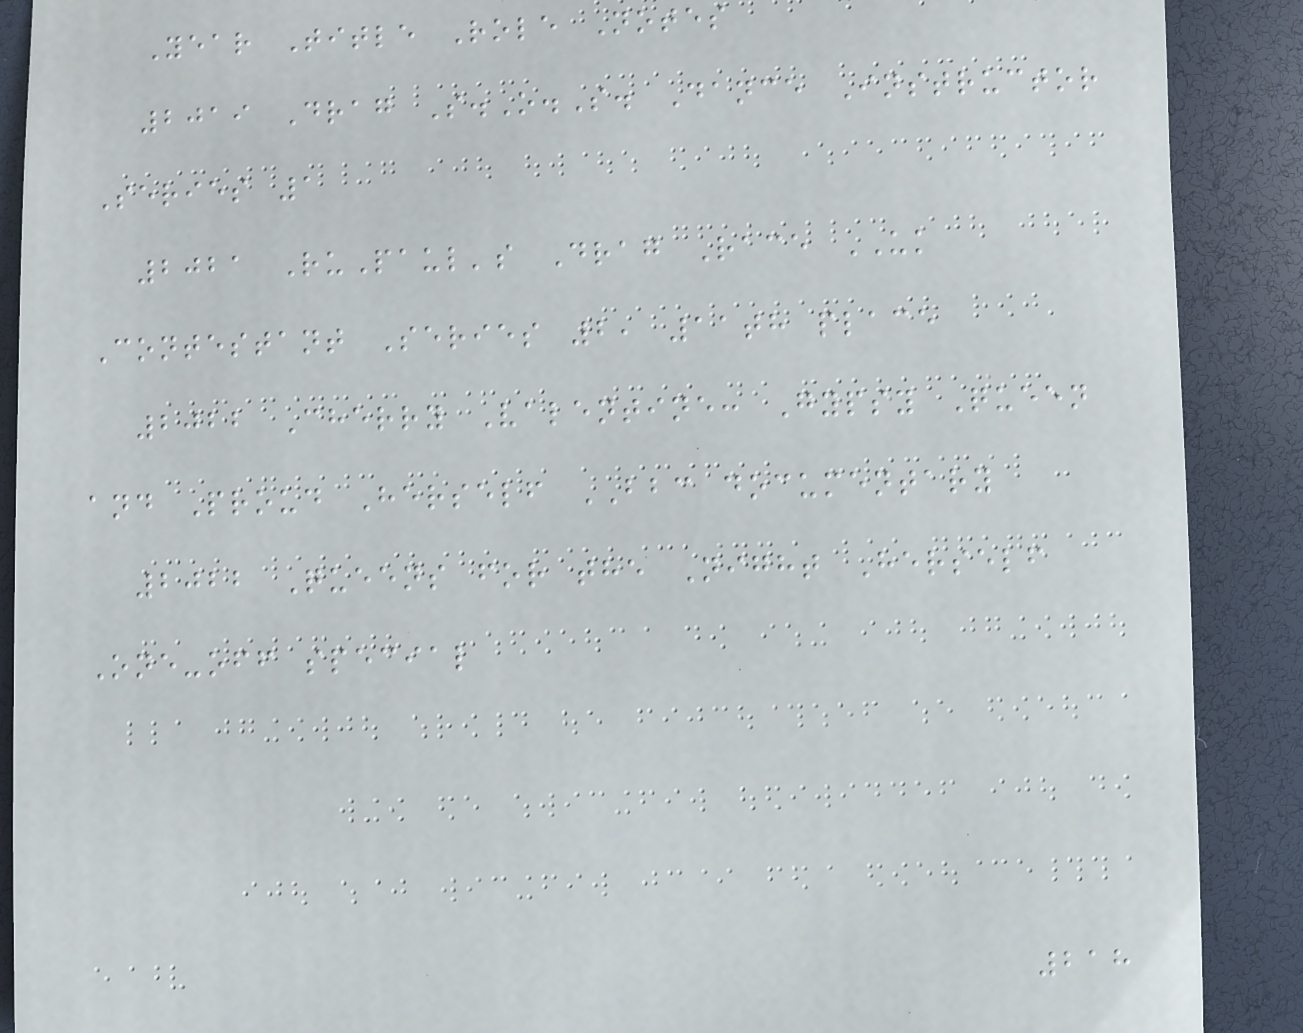Year Title Role Notes
2019 Drag S.O.S. Dance Instructor
Series 1
2021 RuPaul's Drag Race UK
Contestant Series 2, 11th place
2022 Cherry Valentine: Gypsy Queen
and Proud Herself BBC documentary
2022 Queens for the Night Herself
One-off special
218
